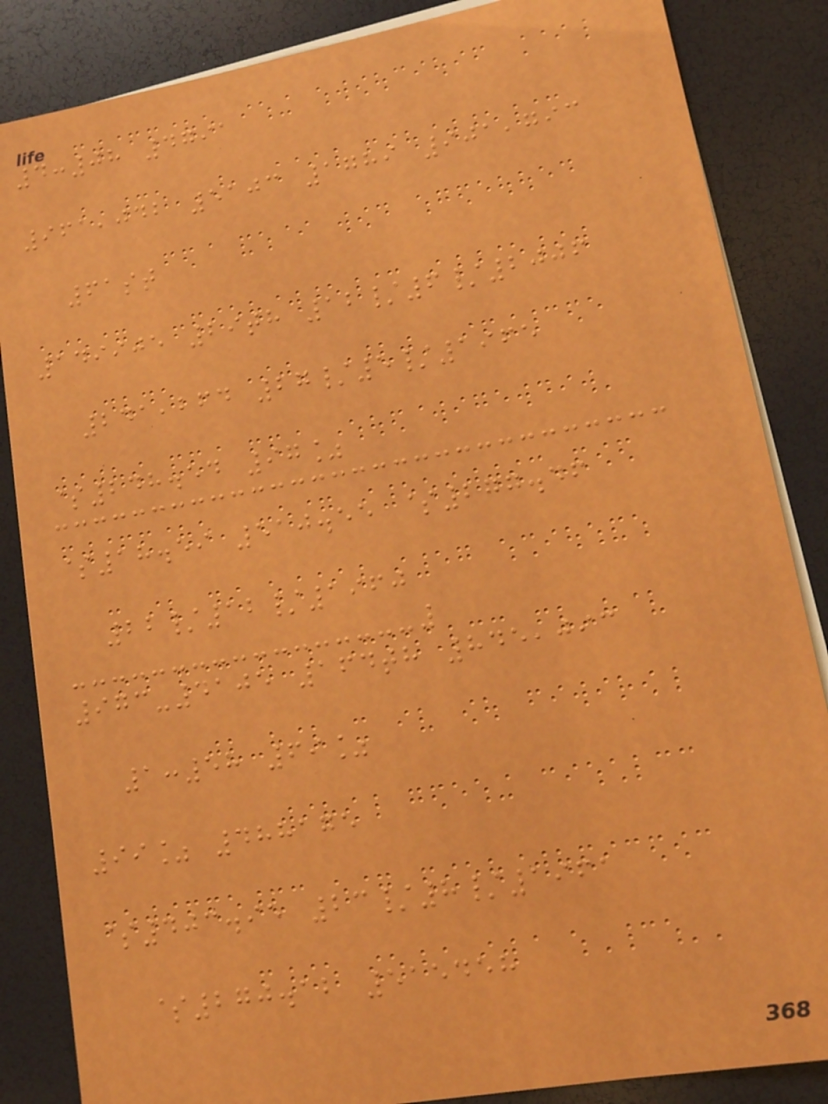4:08 4791
961,042 5103 1789 901,793
61st
149905 29th 12/6/2006
241,264 27/5/1965
$248.54 97%
$18.59 510.55 $277.46
22/12/1960
973-4105 164th 845,093
1:58 69%
99% 488175
$403.95 23/8/1961
$270.12 515458
